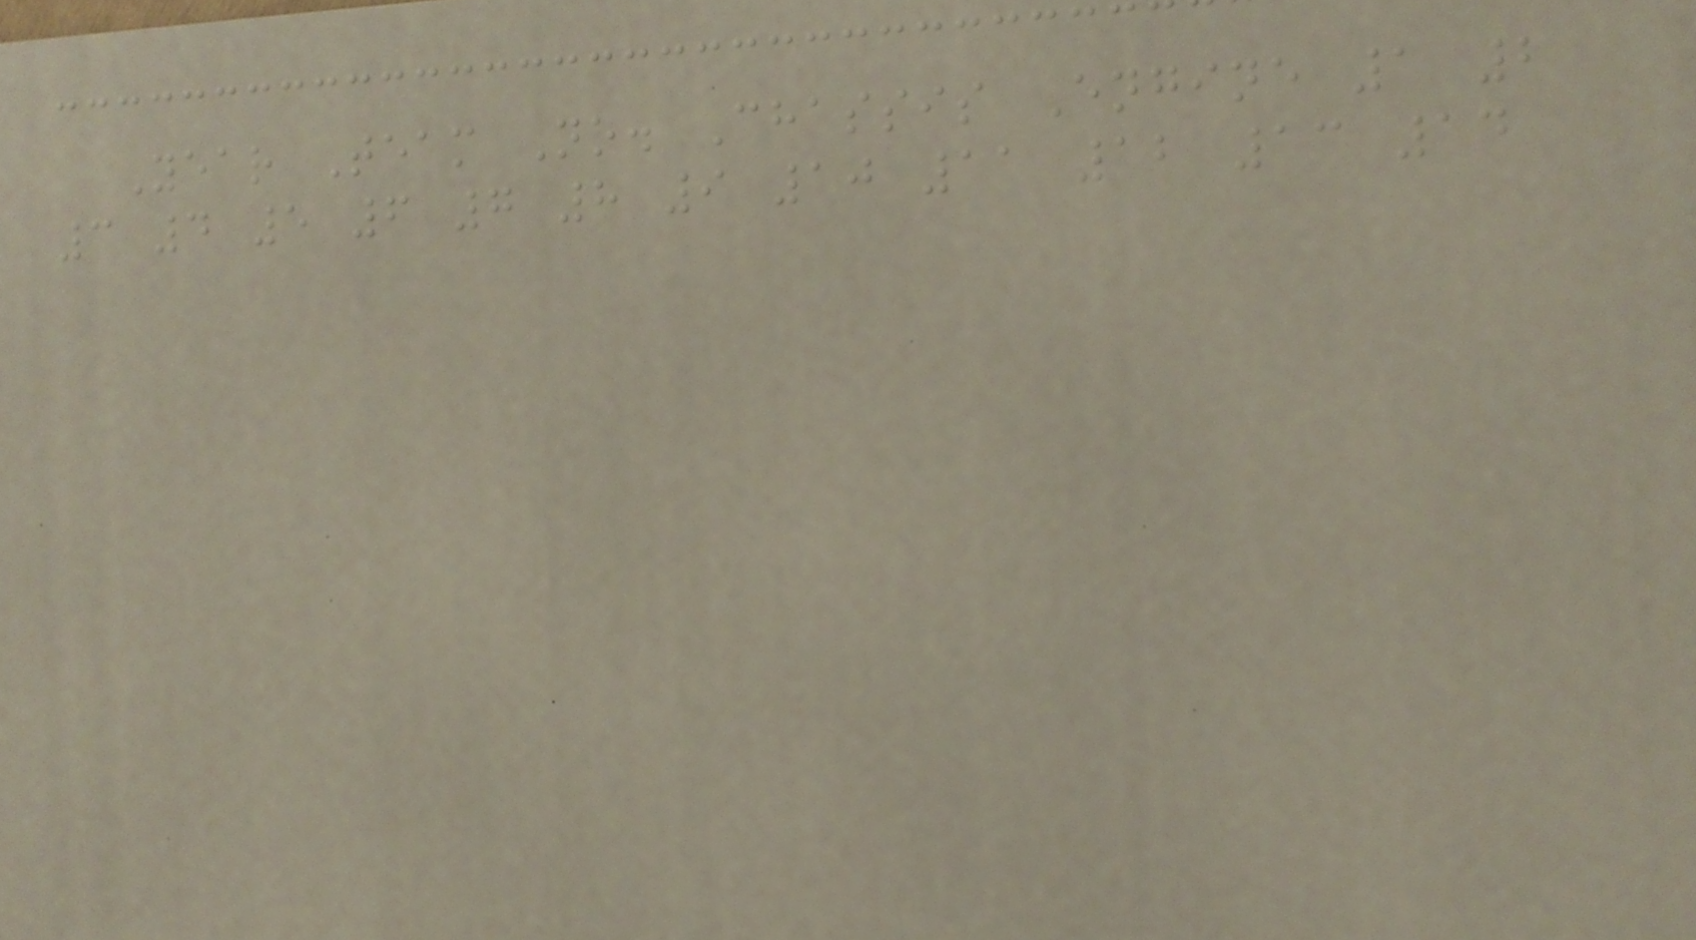Year Team No. Chassis Engine 1 2
3 4 5 6 7 8 9 10 11 12 13 14
